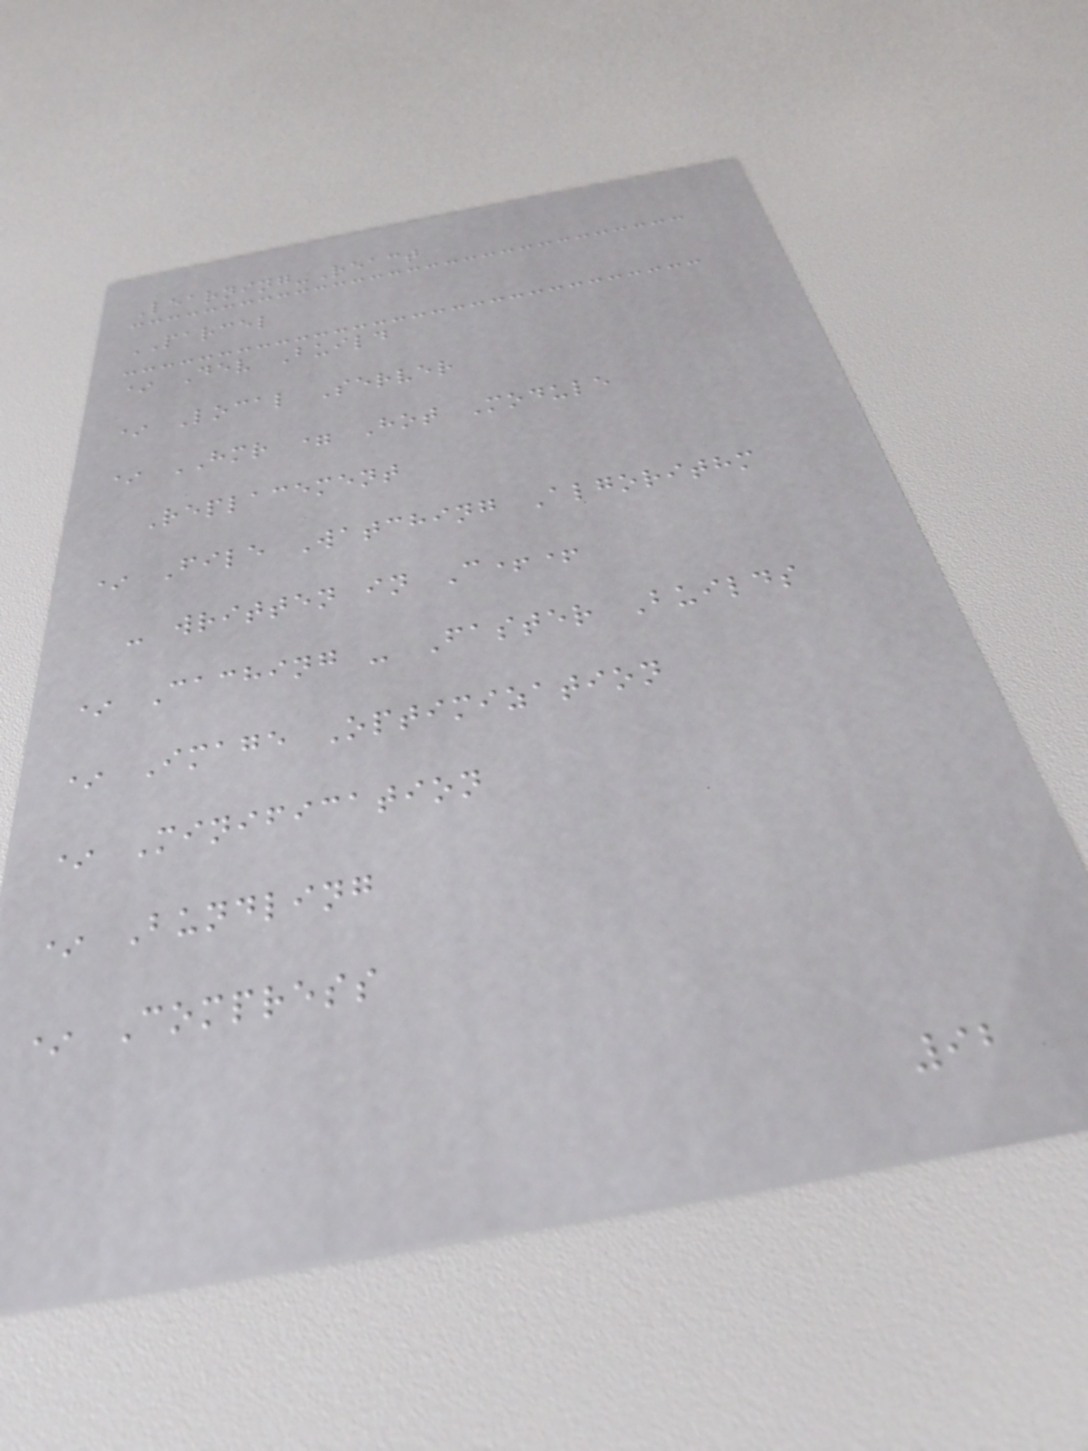Learning-React
PARCEL
* Dev Build
* Local Server
* HMR = Hot Module
Replacement
* File Watching Algorithm
- written in C++
* Caching - Faster Builds
* Image Optimization
* Minification
* Bundling
* Compress
92
